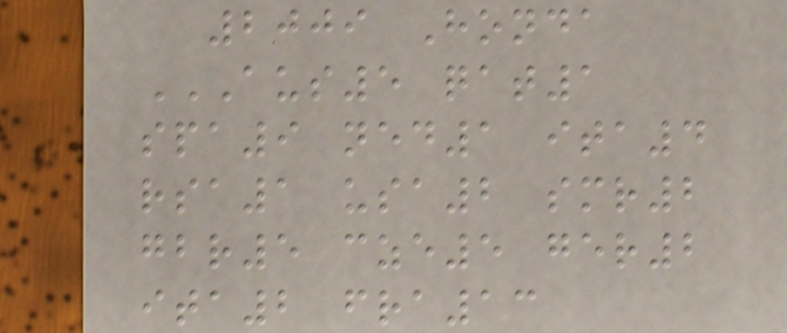2009 Honda
AUS5 QAT1
SPA9 NED1 ITA4
RSA1 USA2 SMR2
GBR5 CZE5 GER2
ITA2 FRA13
